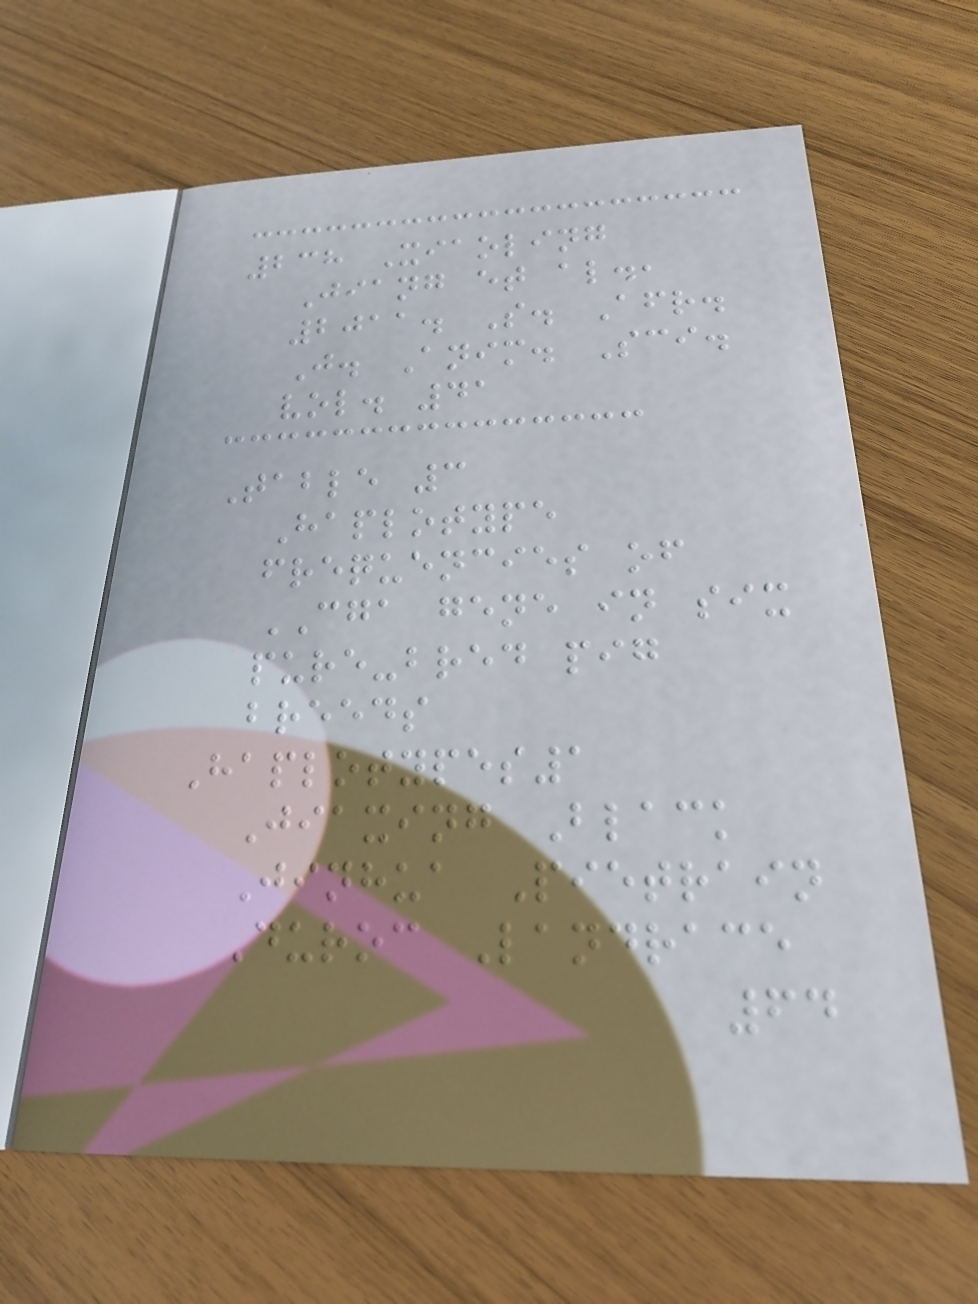238 Xiaoling
Jiang et al.,
2011. S. Afr.
J. Anim. Sci.
vol. 41
Table 3
Haplotype
frequencies of
CGA gene in six
pure-bred pig
breeds
Haplotypes1
Jiaxing Black
Jinhua Pietrain
Duroc Landrace
64
